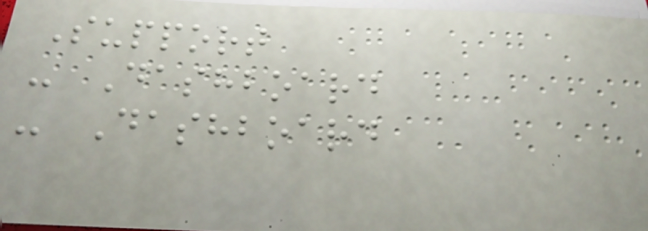Support
- Dashboard
- Dashboard
